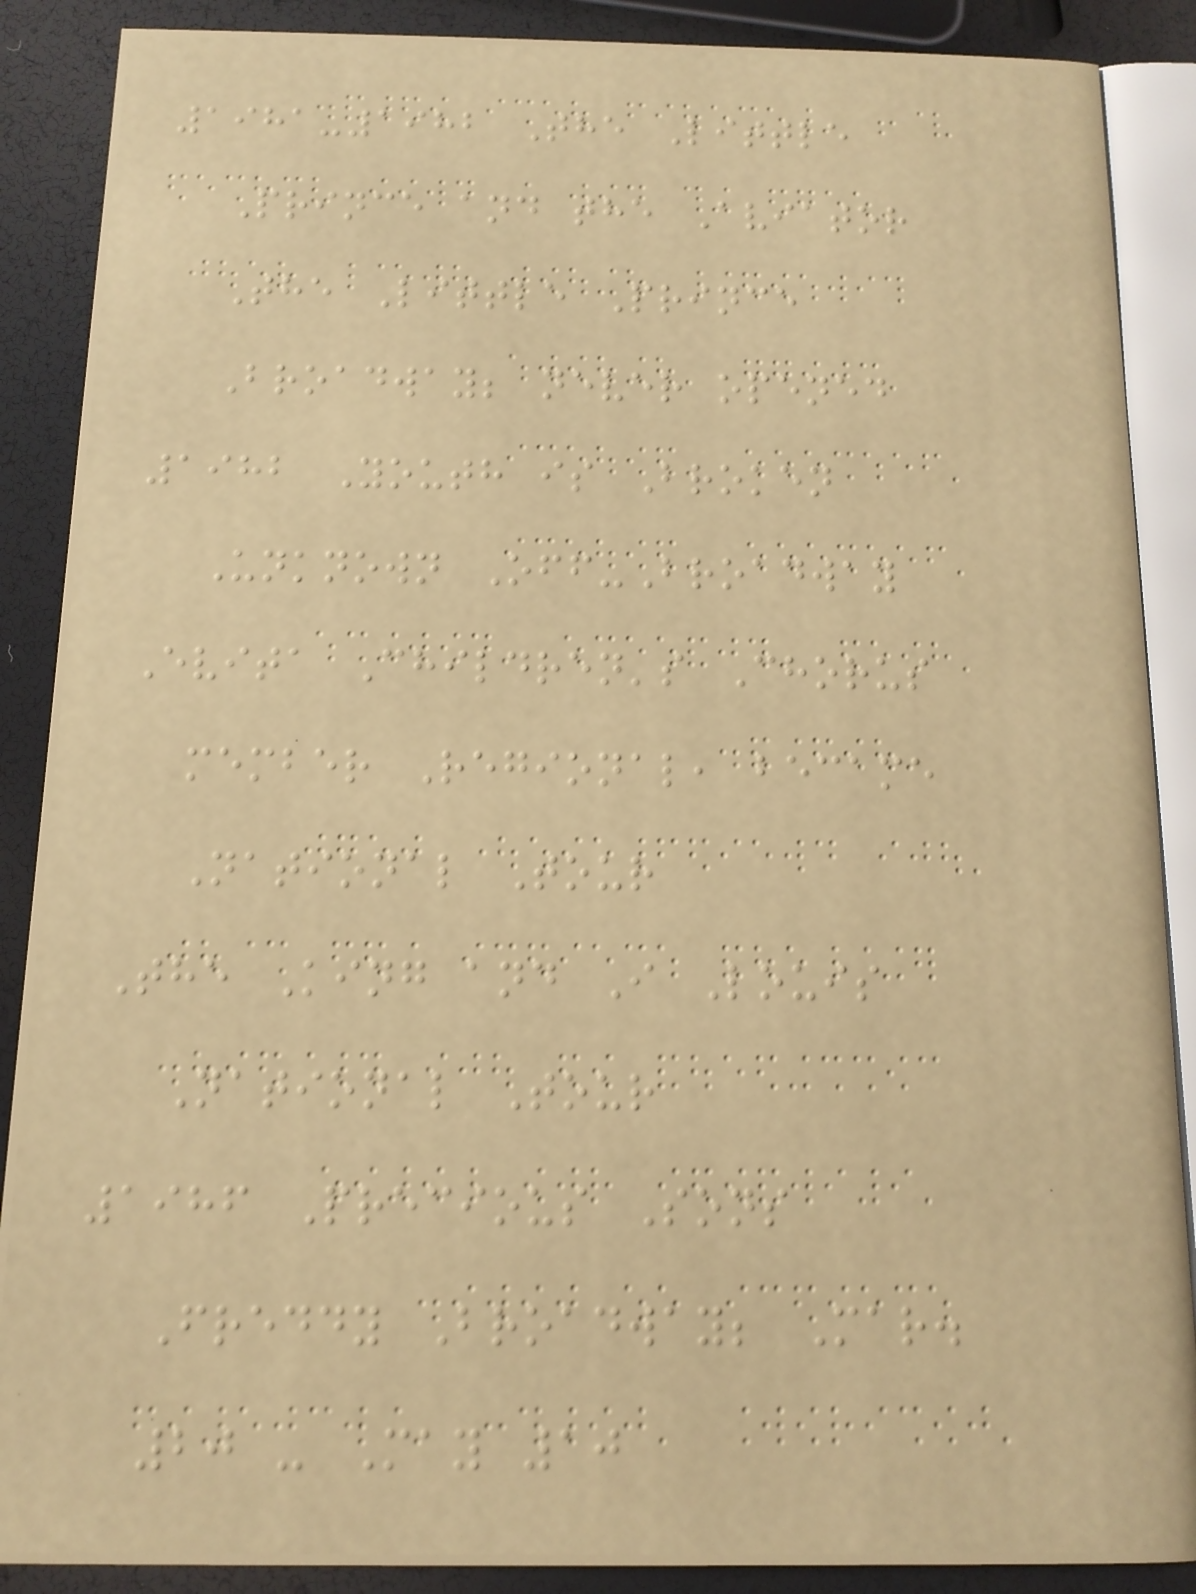1981-1982 The Little
Prince and the Aviator
The Little Prince
Broadway; never opened
1982 Youth is Broken
Unknown Off-Broadway
Evita Children's Chorus
member Regional, became
National Tour
The King and I Louis
National Tour
1986 Precious Sons
Freddy Broadway; Mar.
20 - May 10
